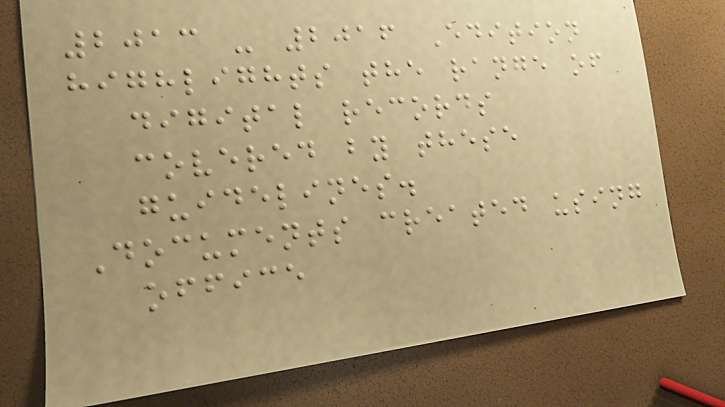2013 - 2016 Edition
highlights the range of
digital records
covered by these
guidelines.
Documents created using
office
